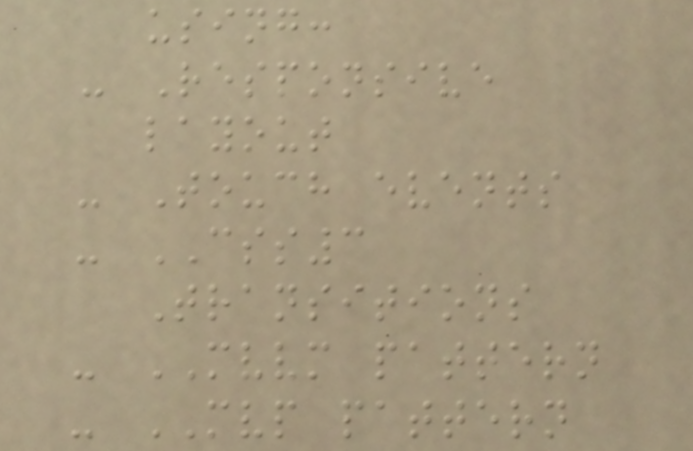using:
- Responsive
layout
- Touch events
- CSS3
Transitions
- MVVM pattern
- MVP pattern
